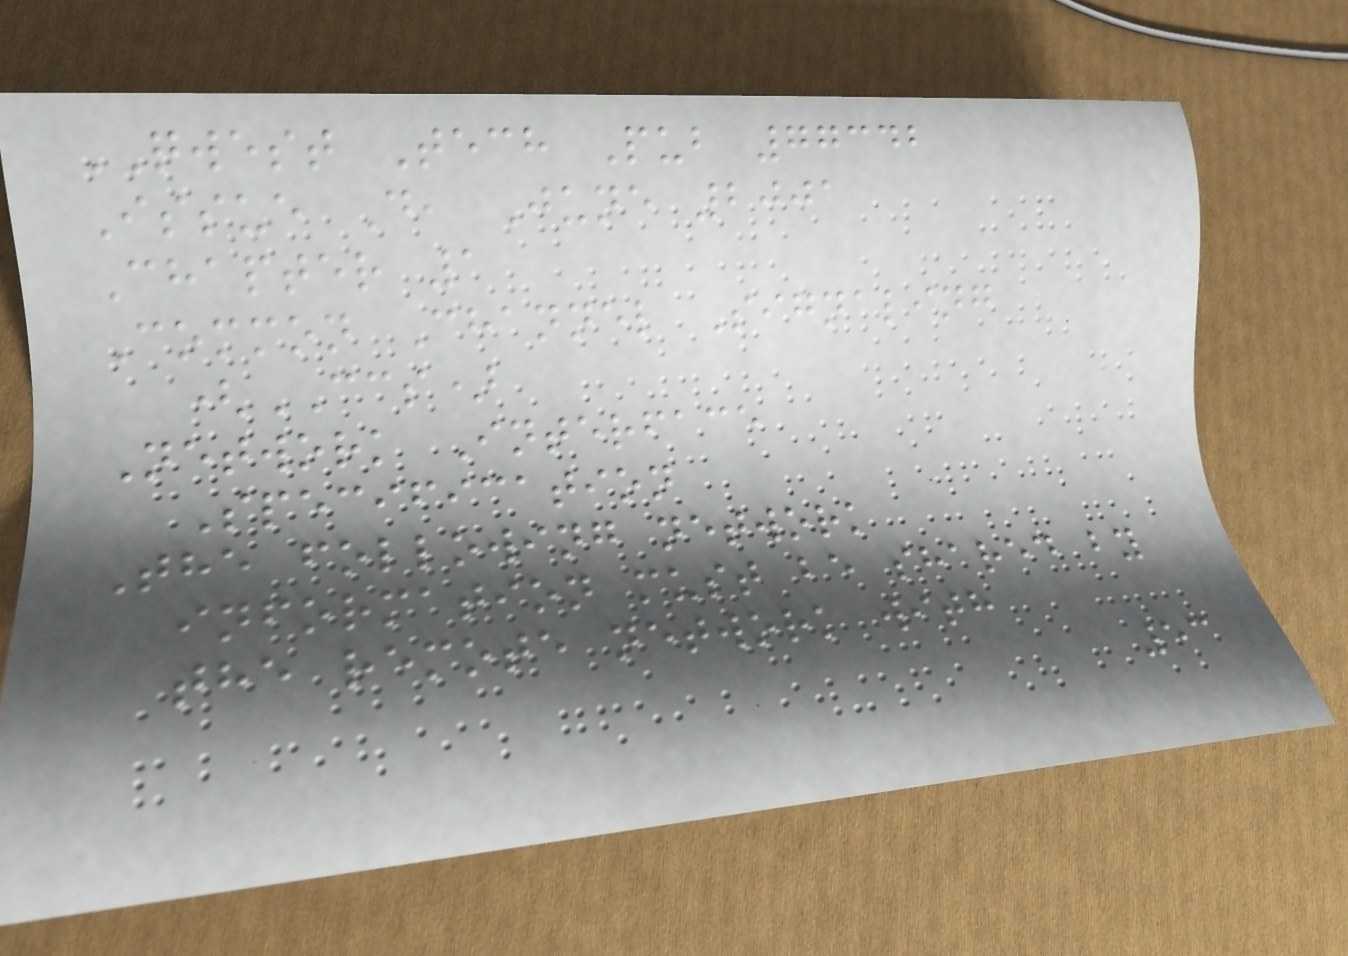QWEST Tech Pub 77342
Issue D, June 2001
Chapter 1
Common Channel Signaling
(CCS)
Network Interface
Specification
The following network
information must be shared by
the remote network with
53
